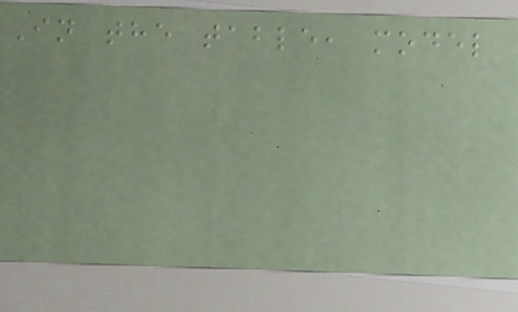In the table, model
